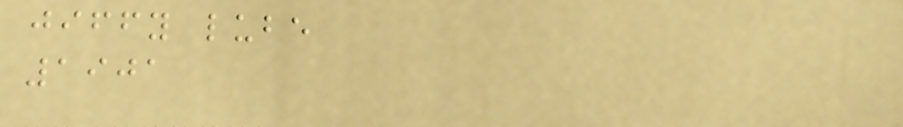jiffy lube
1901
